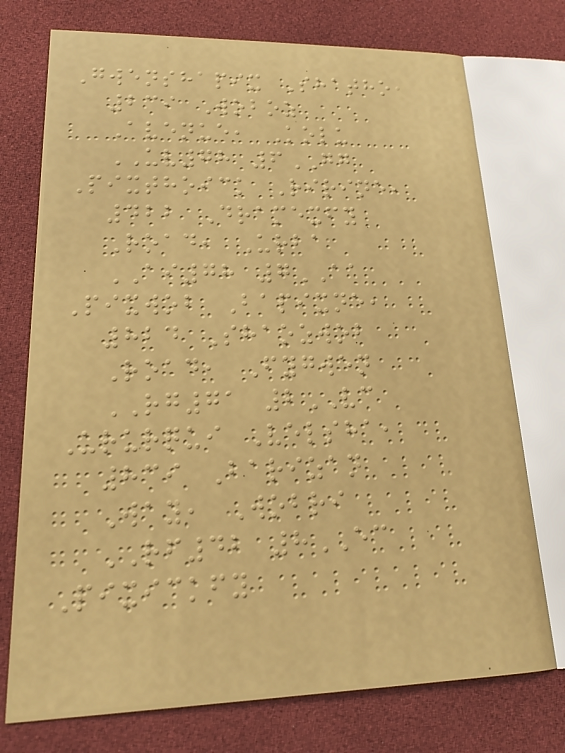Gwenshapix Shatho,
239 Woboz
Avenue, Kolu
UV78 6GG
Pixthoick Ririne,
422 Dramexfy
Road, Urba
AI78 7AA
Pixwob Bapixne,
824 Shaozwob
Road, Fygwen
RG71 2VC
Ururqui Velsha,
839 Barizan
Way, Wobri
RF42 8EC
Pixickfy
